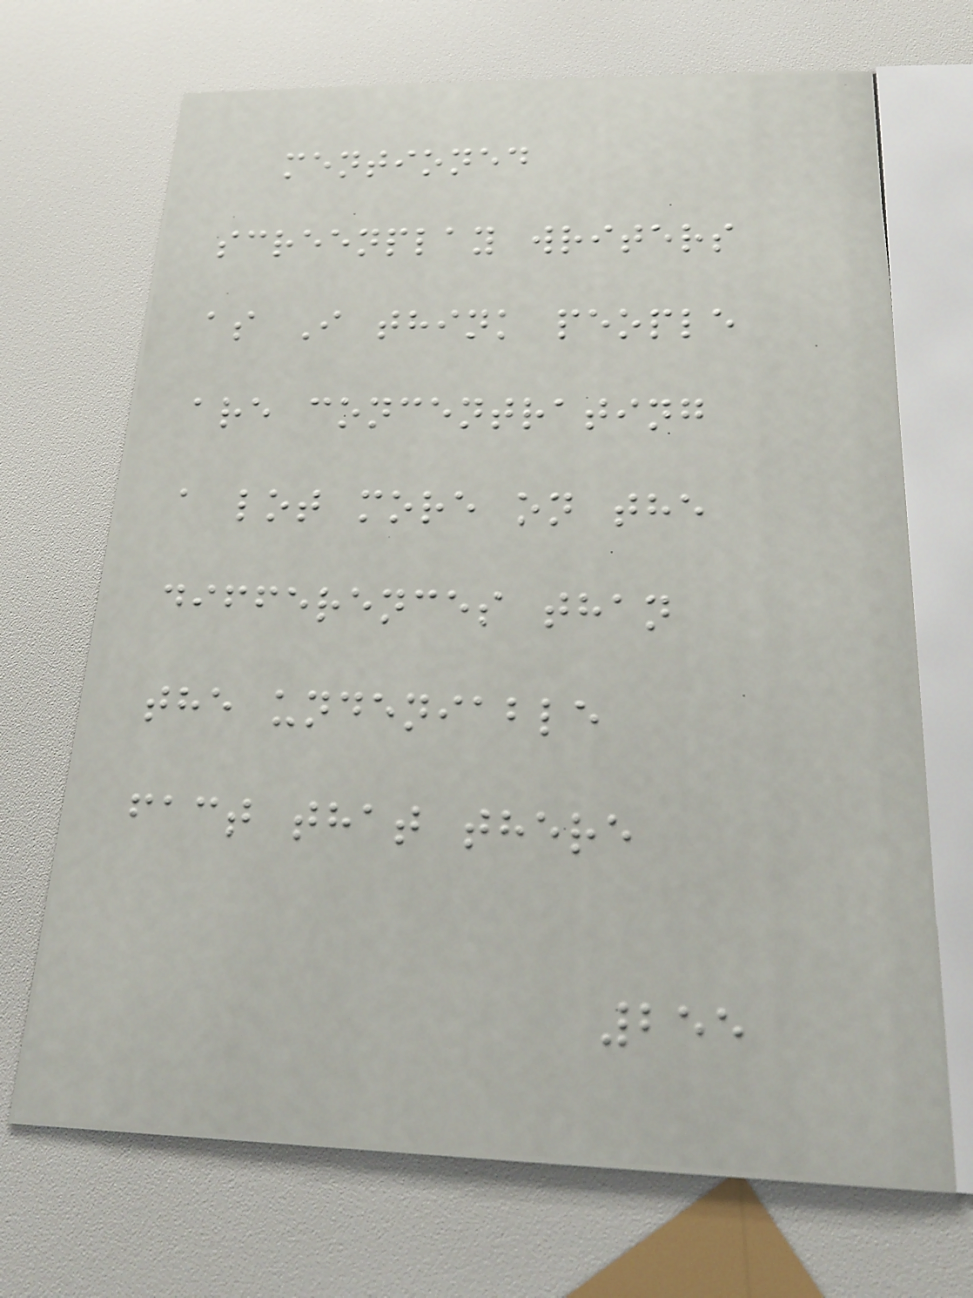mentioned
screenplay writers
as I think people
are concentrating
a lot more on the
differences than
the undeniable
fact that there
255
